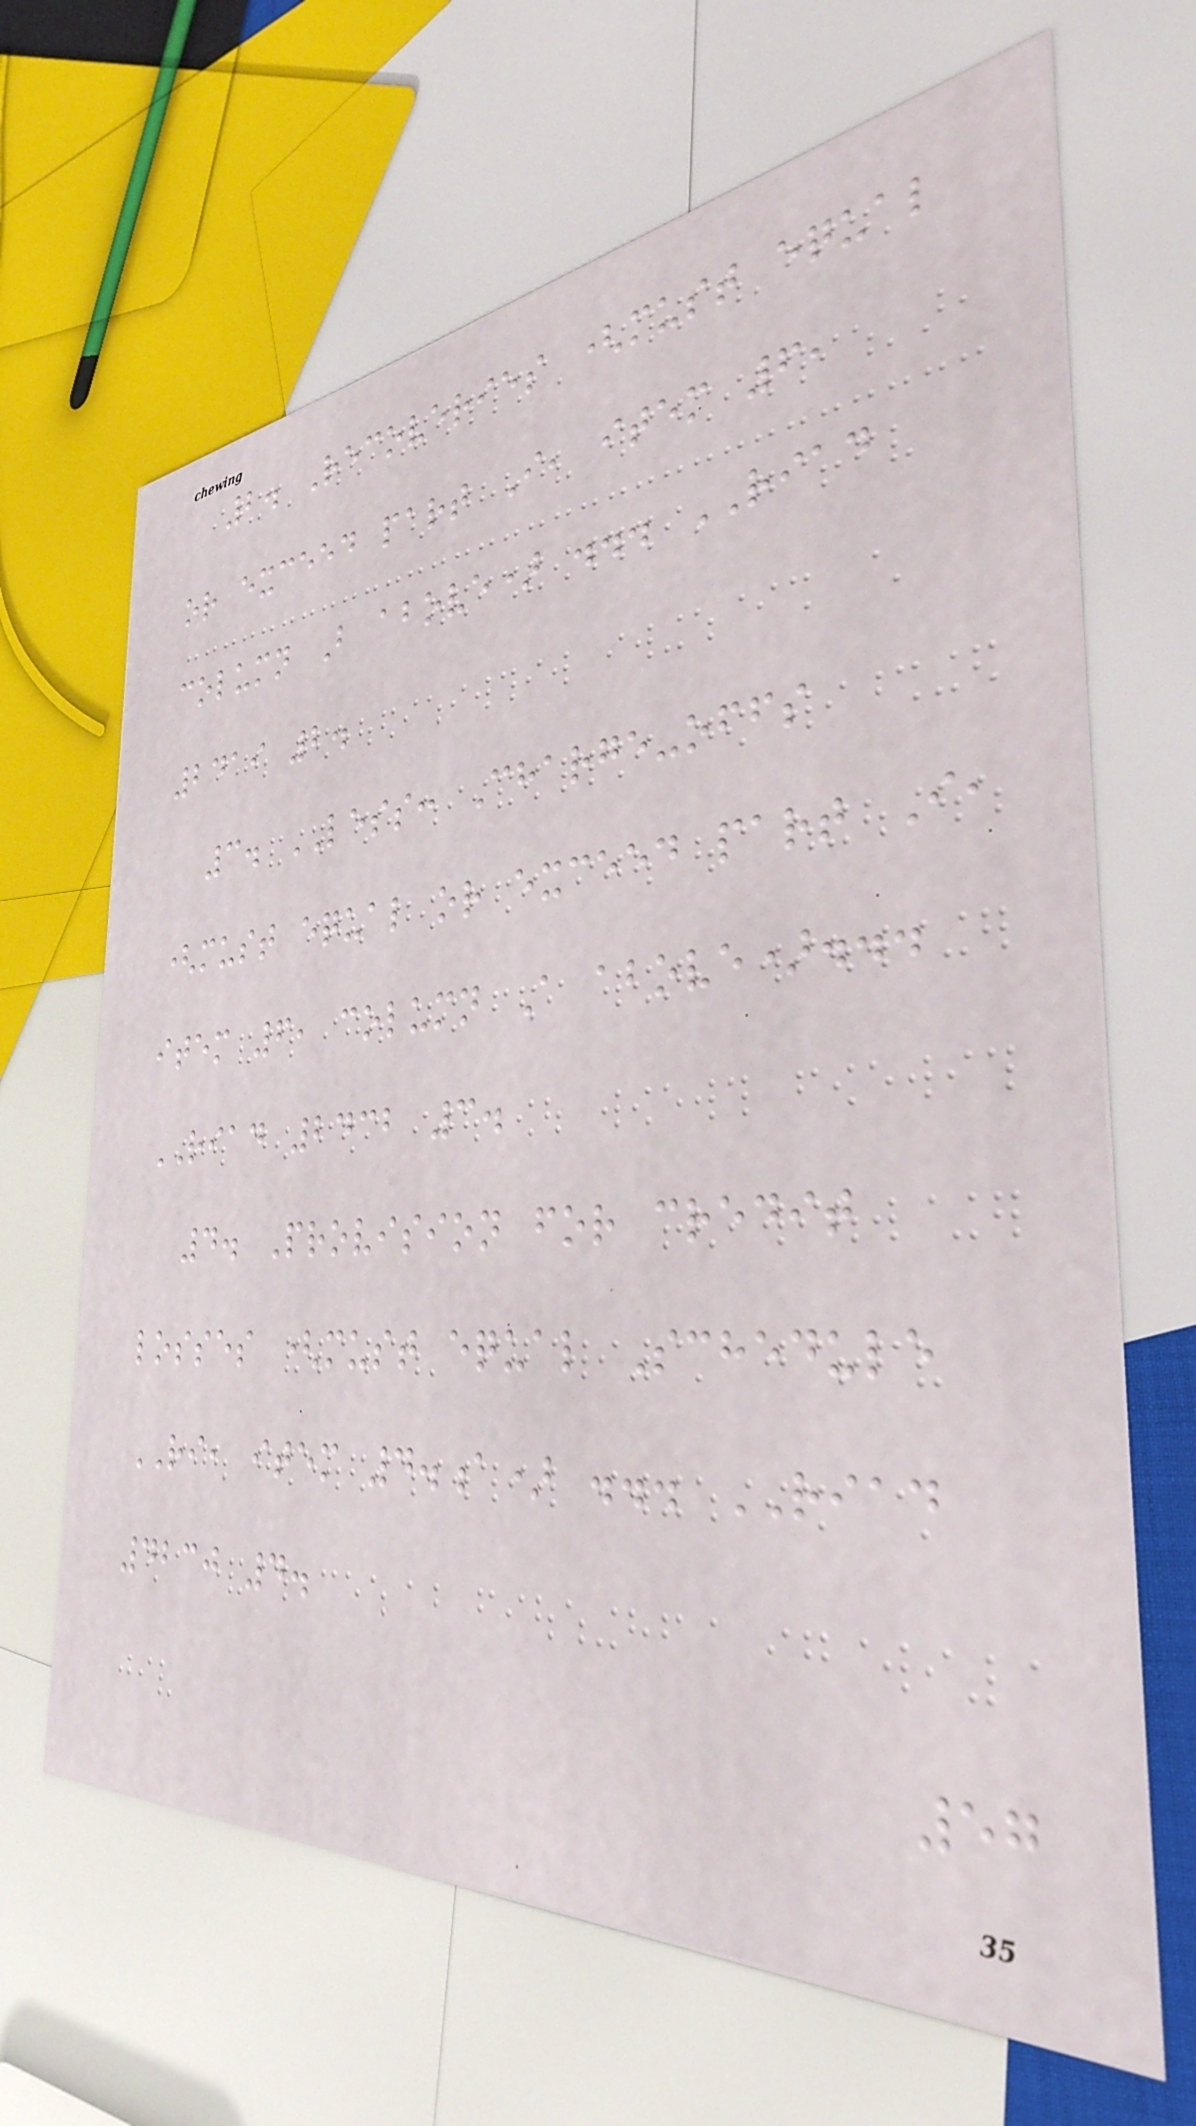2. Recoveries (must equal
or exceed part I, item 6,
column B above) ... RIAD
2419 2.
3. LESS: Charge-offs
(must equal or exceed part I,
item 6, column A above)...
RIAD 2432 3.
4. Provision for credit
losses (must equal Schedule
RI, item 4.a) ... RIAD
4230 4.
57
